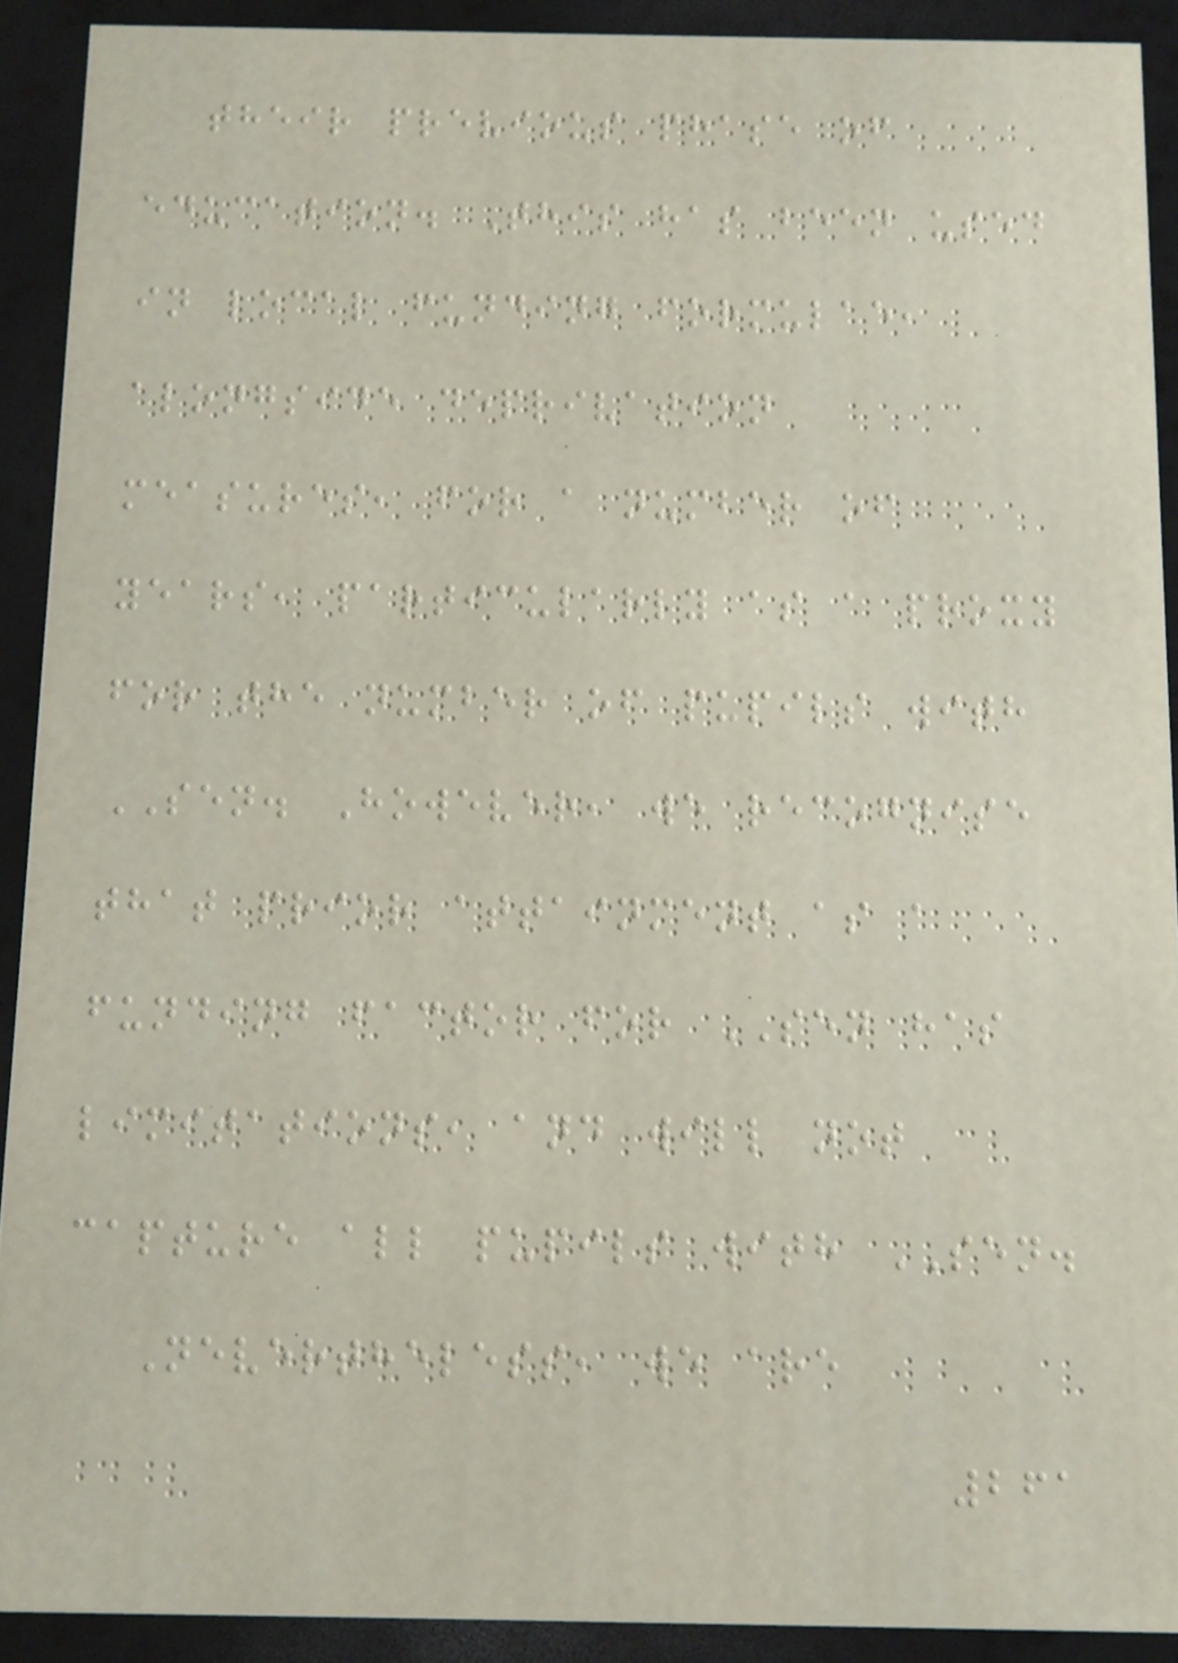their previous phase of
education. This has been used
in local funding formulae,
alongside deprivation
measures, for a number of
years, particularly as a proxy
for the number of pupils with
SEN. However, we recognise
that prior attainment as a
funding factor for SEN has
limitations, and will not
capture all pupils with SEN.
Nevertheless, we are
261
